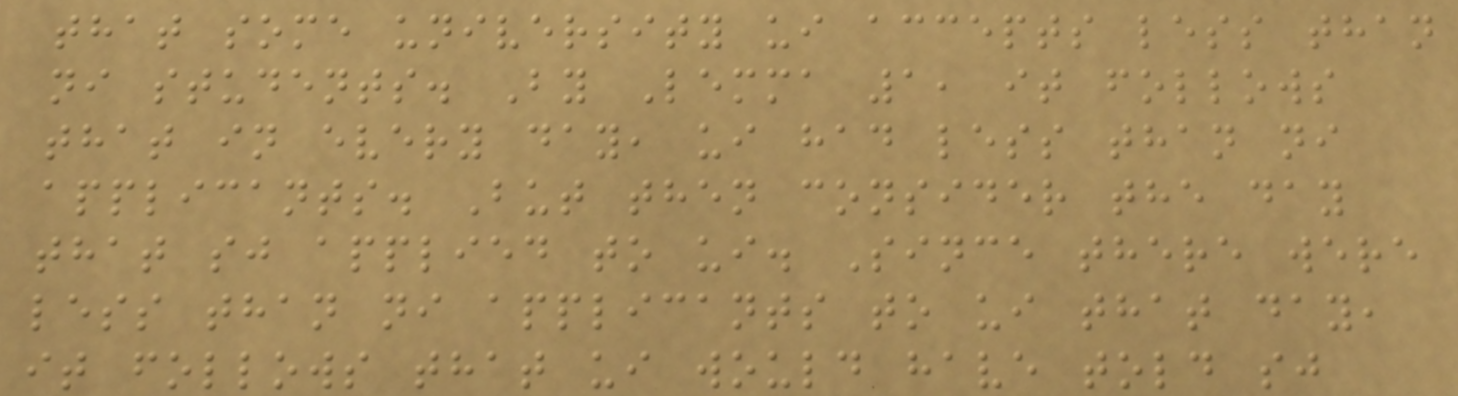that some university ui accepts less than
ni students. By Lemma 1, it follows
that in every day, ui had less than ni
applicants. But then consider the day
that sj applied to ui. Since there were
less than ni applicants to ui that day,
it follows that ui would have told sj
